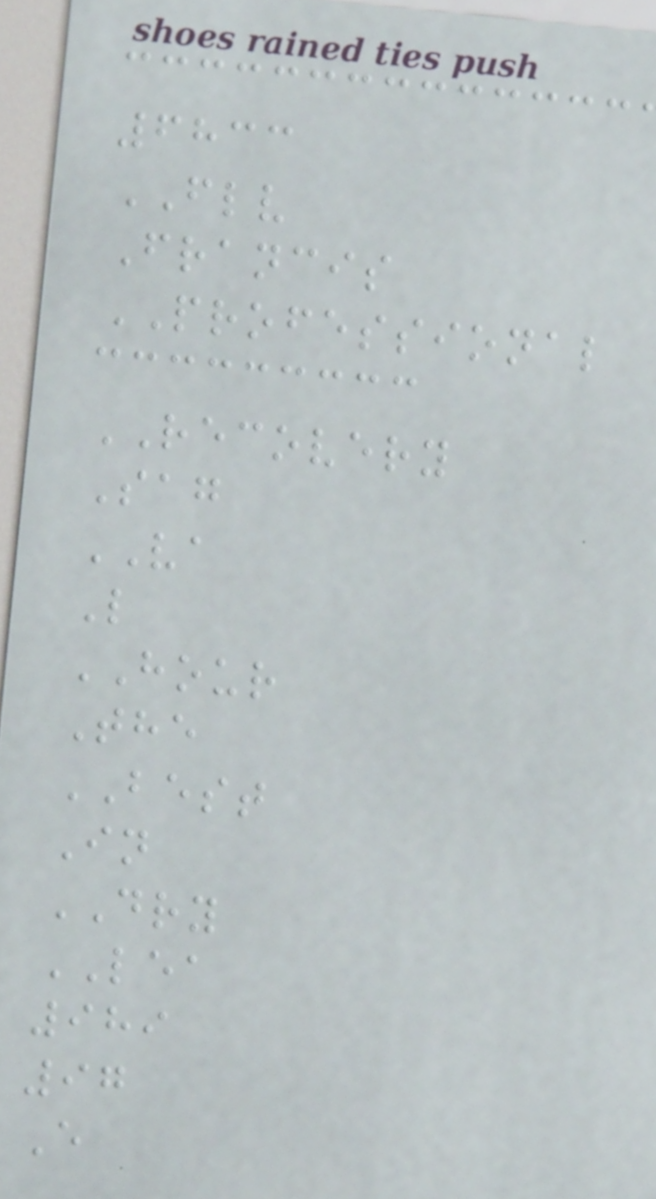6833
FLV
Francis
PROFESSIONAL
RECOVERY
Sag
VA
L
HOUR
The
BEST
In
DRY
LEA
989
97
E
